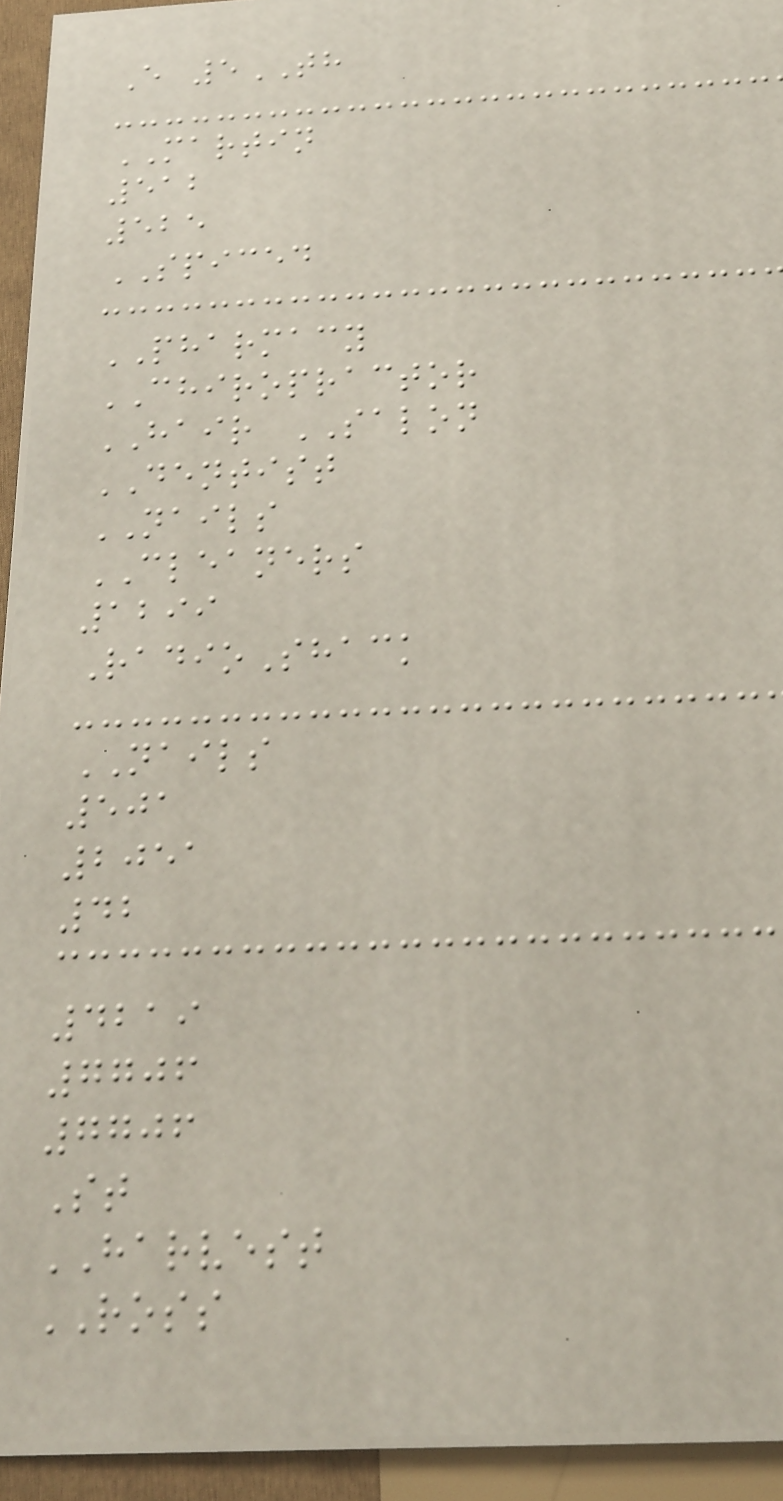E 5TH
MARTIN
512
525
SPICED
PHARMACY
CHIROPRACTOR
HAIR SALON
DENTIST
NAILS
CLEANERS
1299
RadioShack
NAILS
501
2051
42
4219
7706
7706
St
HARVEST
ROSS
